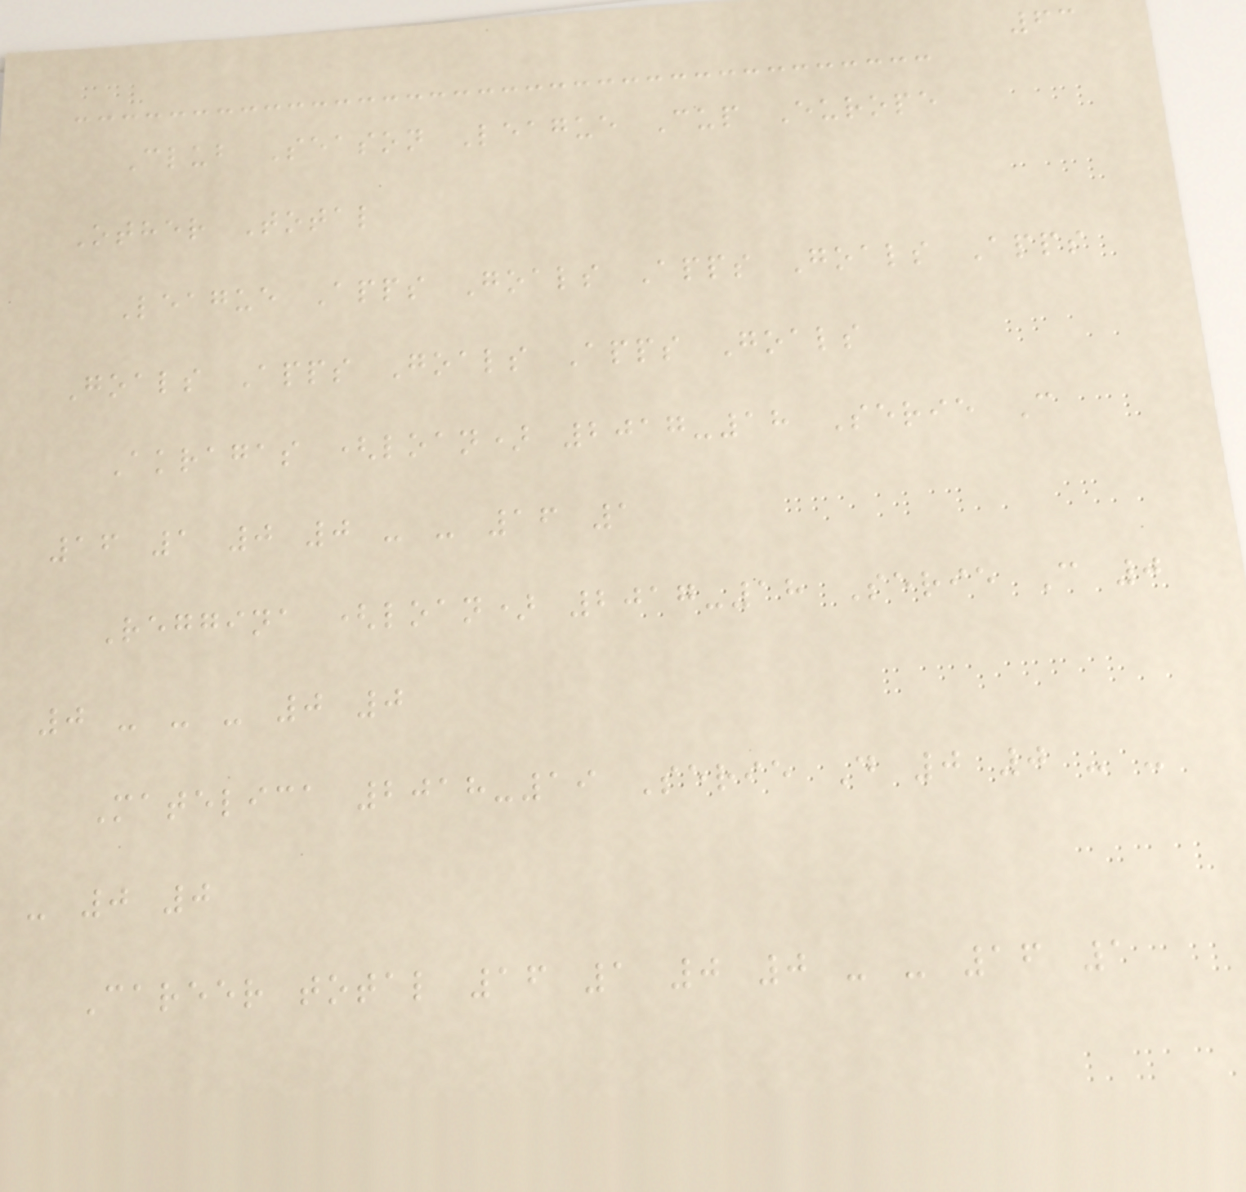63
Club Season League Cup Europe
Other Total
League Apps Goals Apps Goals Apps
Goals Apps Goals Apps Goals
Akragas (loan) 2017-18 Serie C
16 1 0 0 - - 16 1
Reggina (loan) 2017-18 Serie C 0
0 - - - 0 0
Matelica 2018-19 Serie D 0 0 - -
- 0 0
Career total 16 1 0 0 - - 16 1
